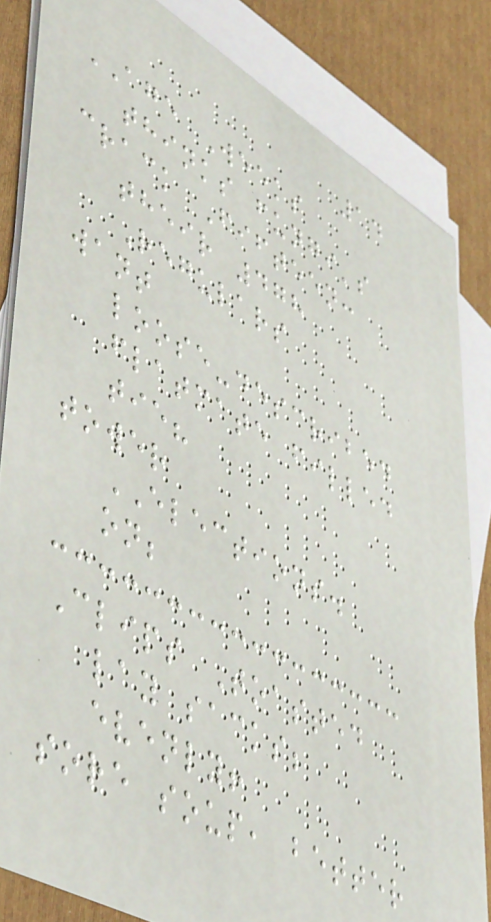14
AGE Weeks
thinks fungi's
crack Fifteen:
their 478
Regulars
want
loose-described
flatmate filled
tie?
tower
ELECTIONS.
on;
Clips Toasted
lay sacks;
evenly!
sore soup, better
